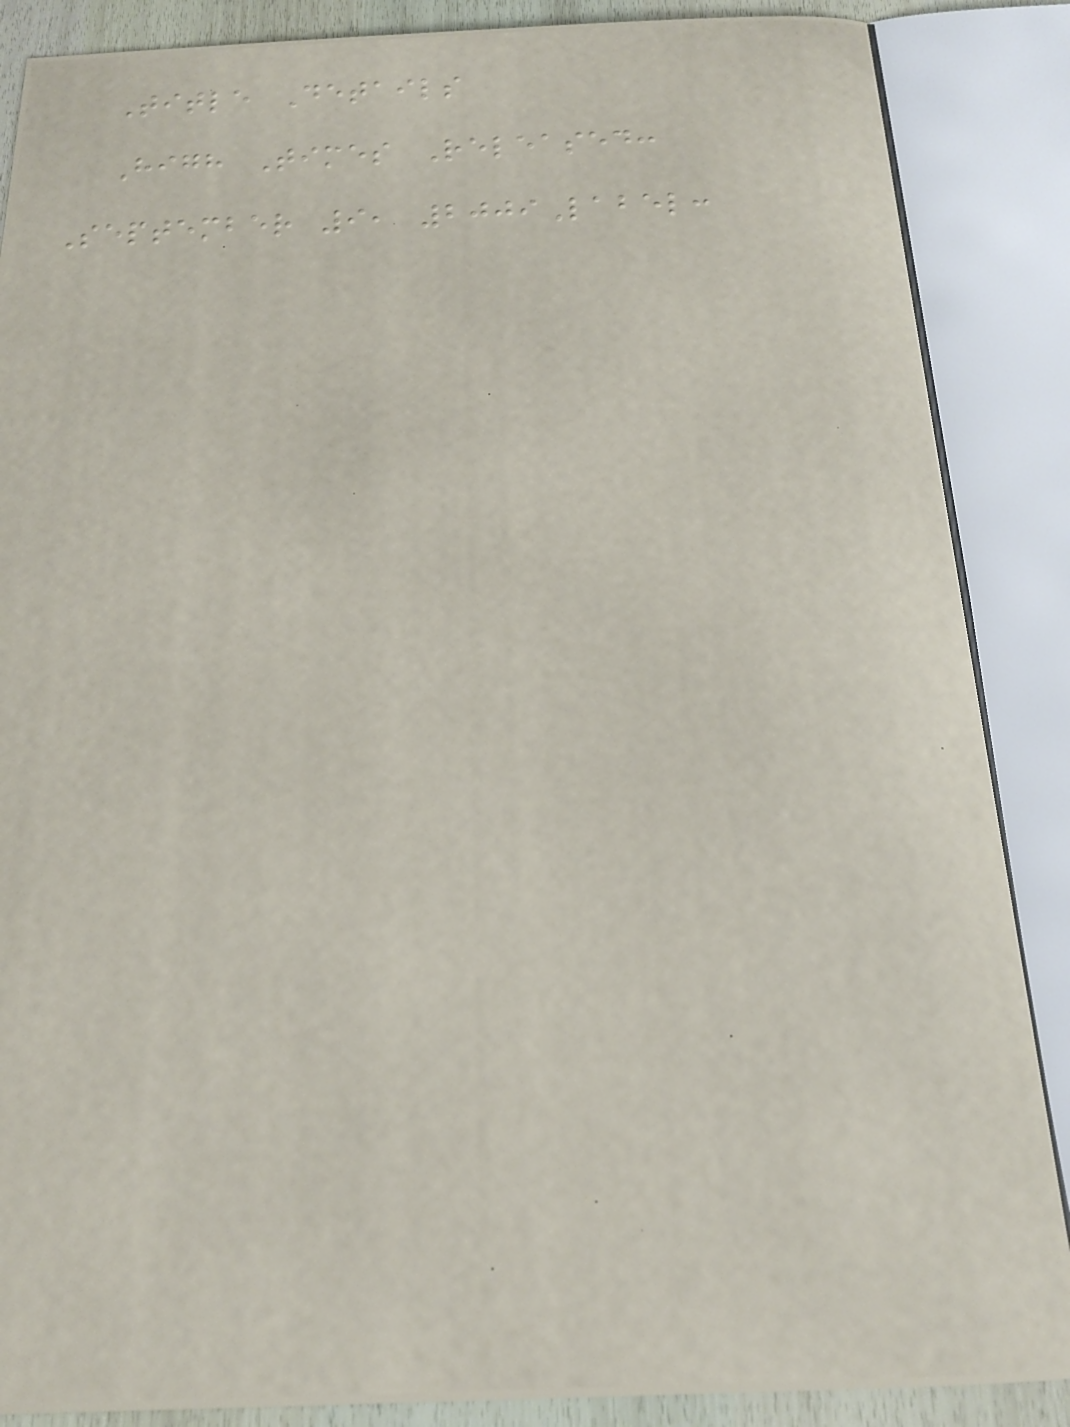Title Details
High Times Released:
September 9, 2009Label:
